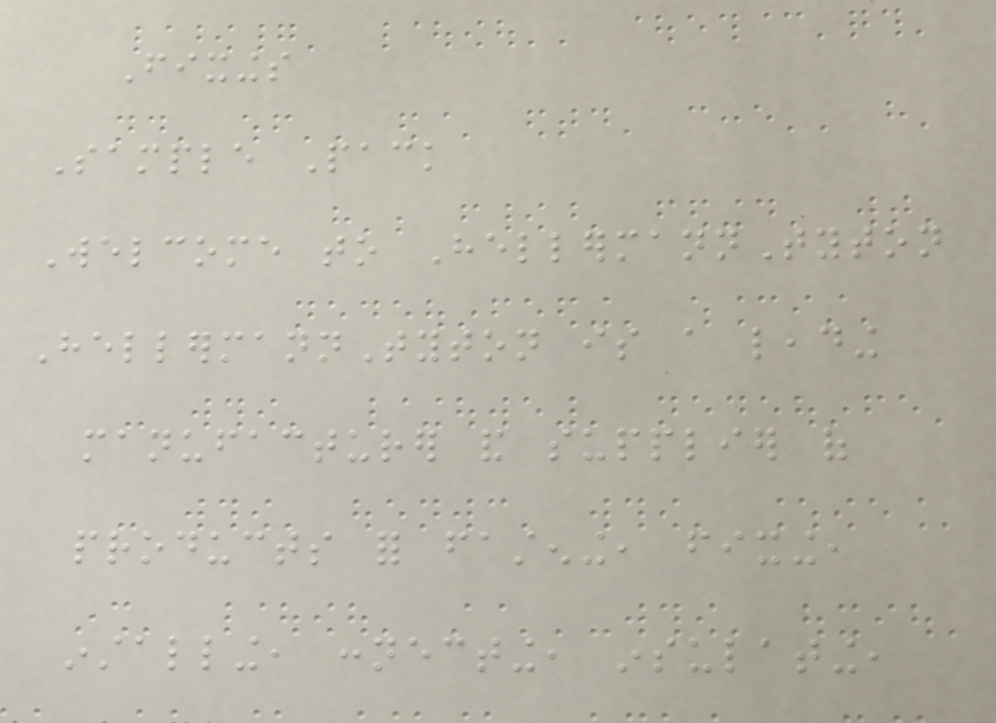Fixings
Sample Pack
Welcome to HellermannTyton
HellermannTyton is a leading
manufacturer and supplier of
products for fastening, fixing,
installing, connecting, insulating,
